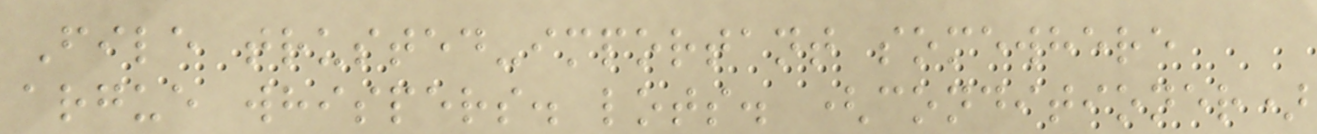File trusted-important somewhere
argue whispers. lots. (conditioner)
